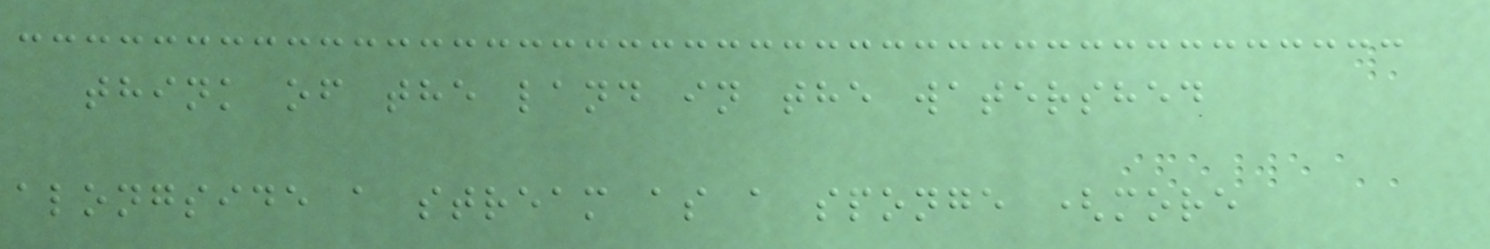think of the land in the watershed
alongside a stream as a sponge (more
